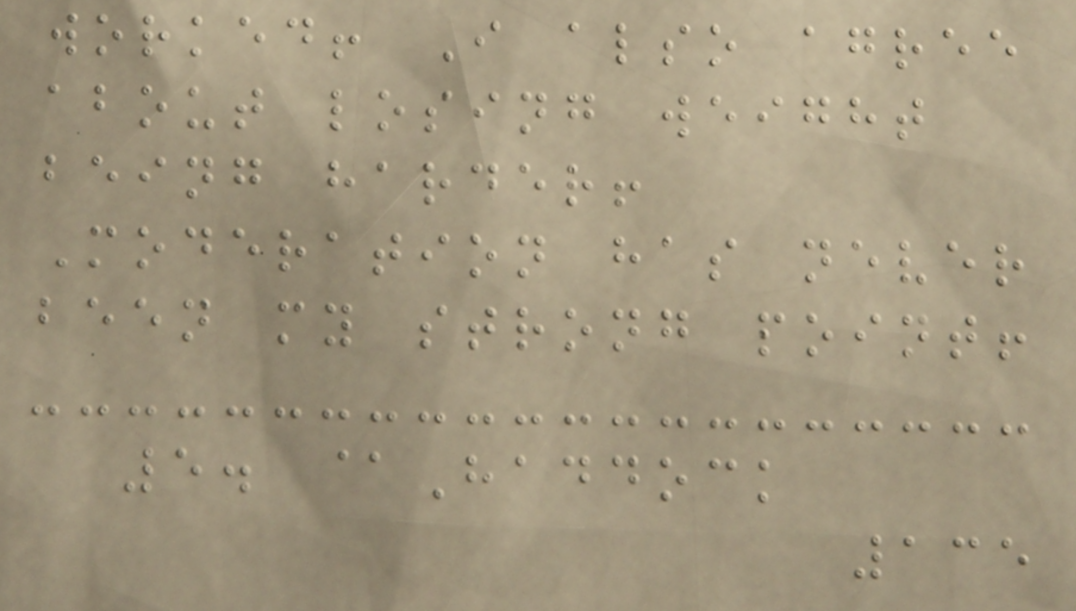worked! I also agree
about losing weight
being harder!
Moderation has never
been my strong point!
5. @Haddock
135
